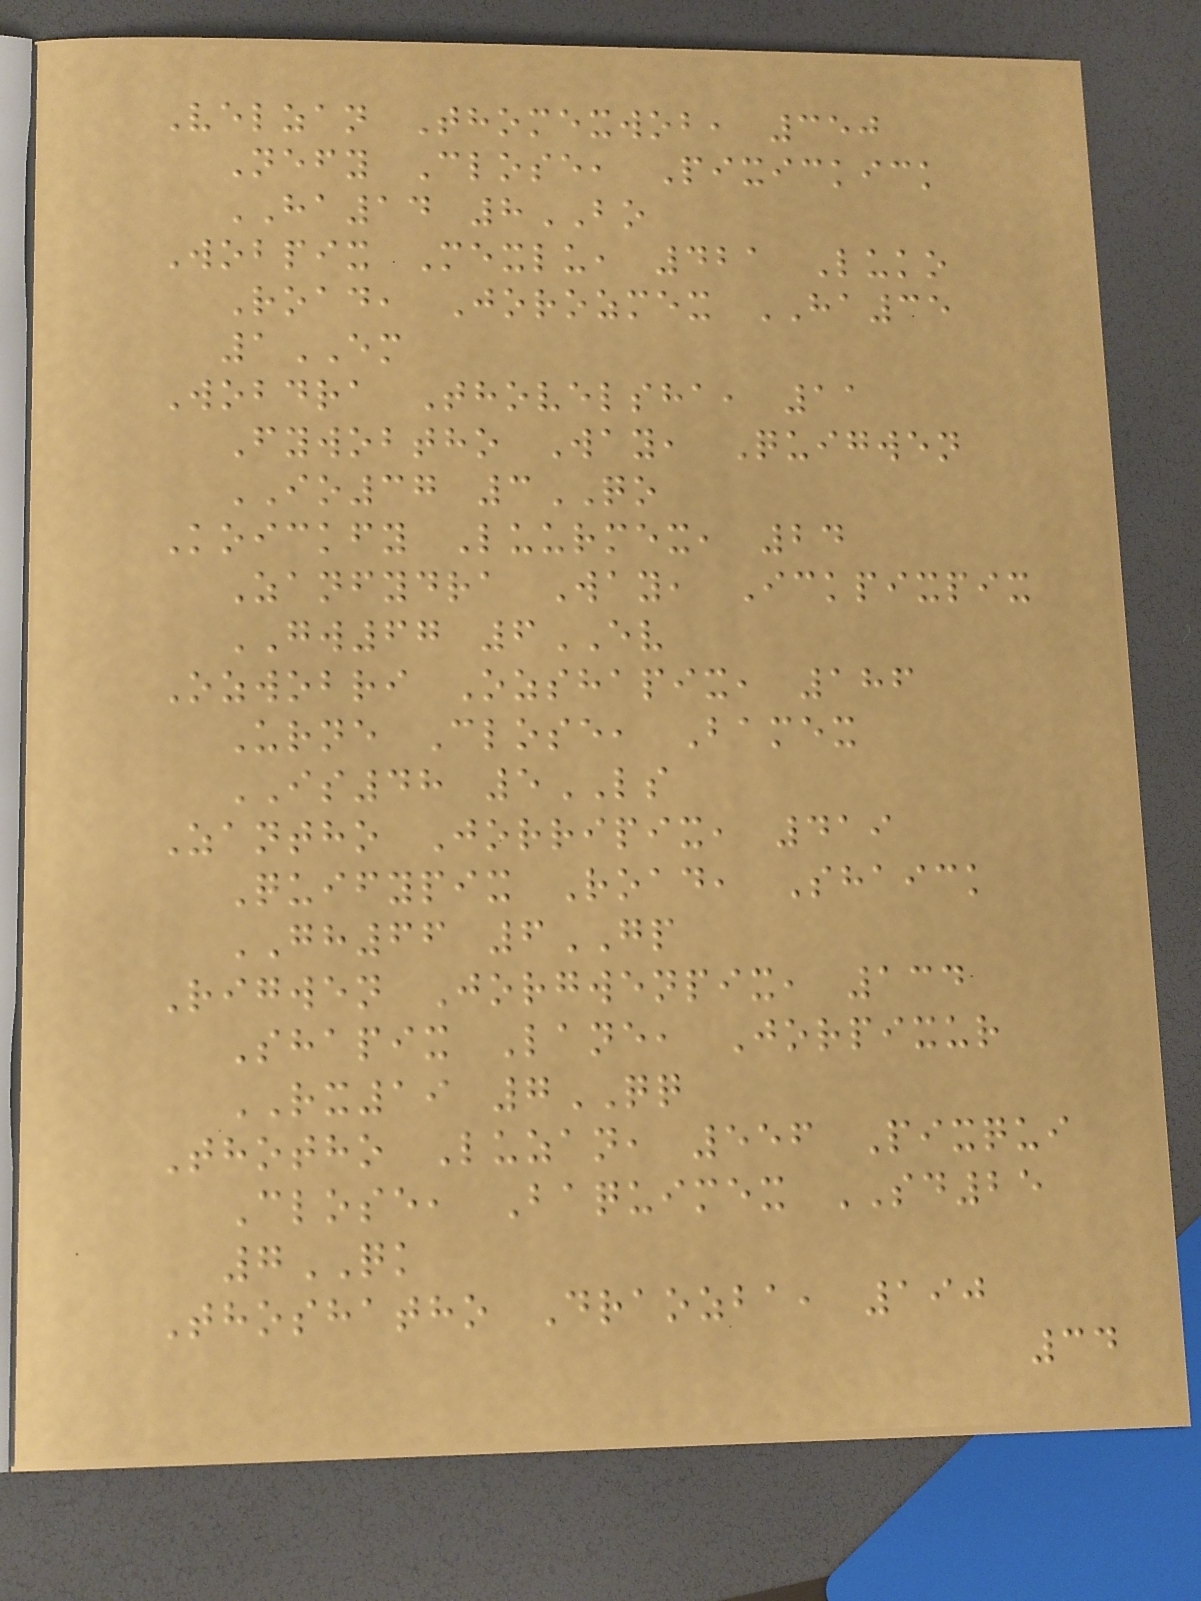Velzan Thomexwob, 350
Nefy Close, Pixickick
HA14 8BO
Wobpix Mexlu, 421 Luko
Road, Jorozmex HA35
1EM
Wobdra Thovelsha, 11
Fywobtho Way, Quigwen
IO37 3QO
Koickfy Luurmex, 24
Zanfydra Way, Ickpixpix
GW67 6EV
Ozwobri Ozshapix, 186
Urne Close, Bamex
IS48 5LS
Zantho Jorripix, 419
Quifypix Road, Shaick
GH66 6GP
Rigwen Jorgwenpix, 134
Shapix Lane, Jorpixur
RX19 7QQ
Thotho Luzan, 556 Pixqui
Close, Baquimex SD25
7QK
Thoshatho Draozba, 190
34
